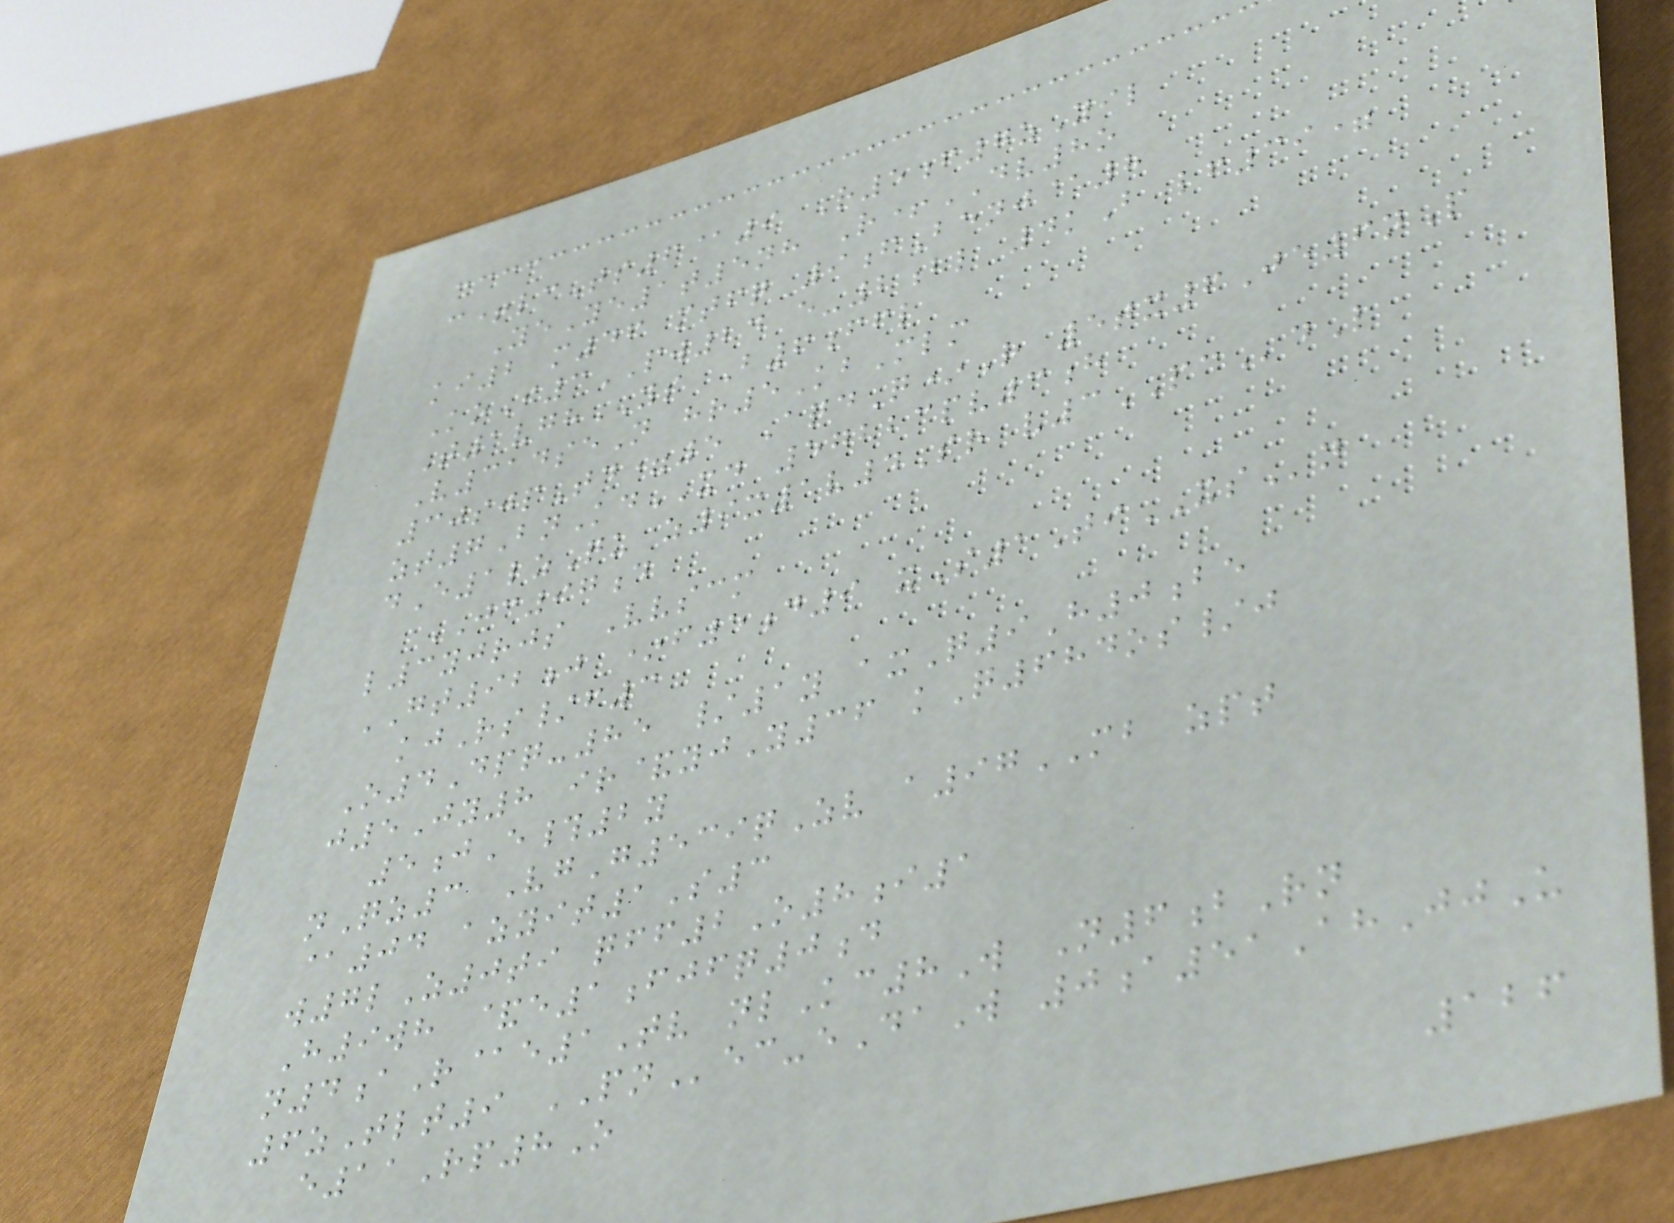c+lcTs6@9 R5f7zYil
YeYe1t5nh R+DV8o
ki2 m46 mtfq 9fBenj@8
KoI3PW24 e-2bl 4kB lf39=
T1vghYS B6ffl
V314seN hr5KbMlm
30sjpTd=5 AqdQ*R 5tx6Je6nP
zt7BnKdXD 57223pv3h
dE1lzQu z9x1v4Sr v3PCdL
JC97d
l3yjrjs Vvscm
GT92j *f5d9 xS1TiXSn
kjRs/f3
O4Dpq-85 /1y axQ9H0be
j5Jy8 ir&yjY36 kQ684os/j
5jE#2y
nQz3 VgG539qZv a97MB zpt
@04 azyit1S3
w7lZ0ti qff2O8i1
H9wh &e1fjfq0d
n4aR@e1Tv nlKc8W N6bRn
6zTlt9 PNec-eDaW 0a51AhJjU
e11Rp8O
126
